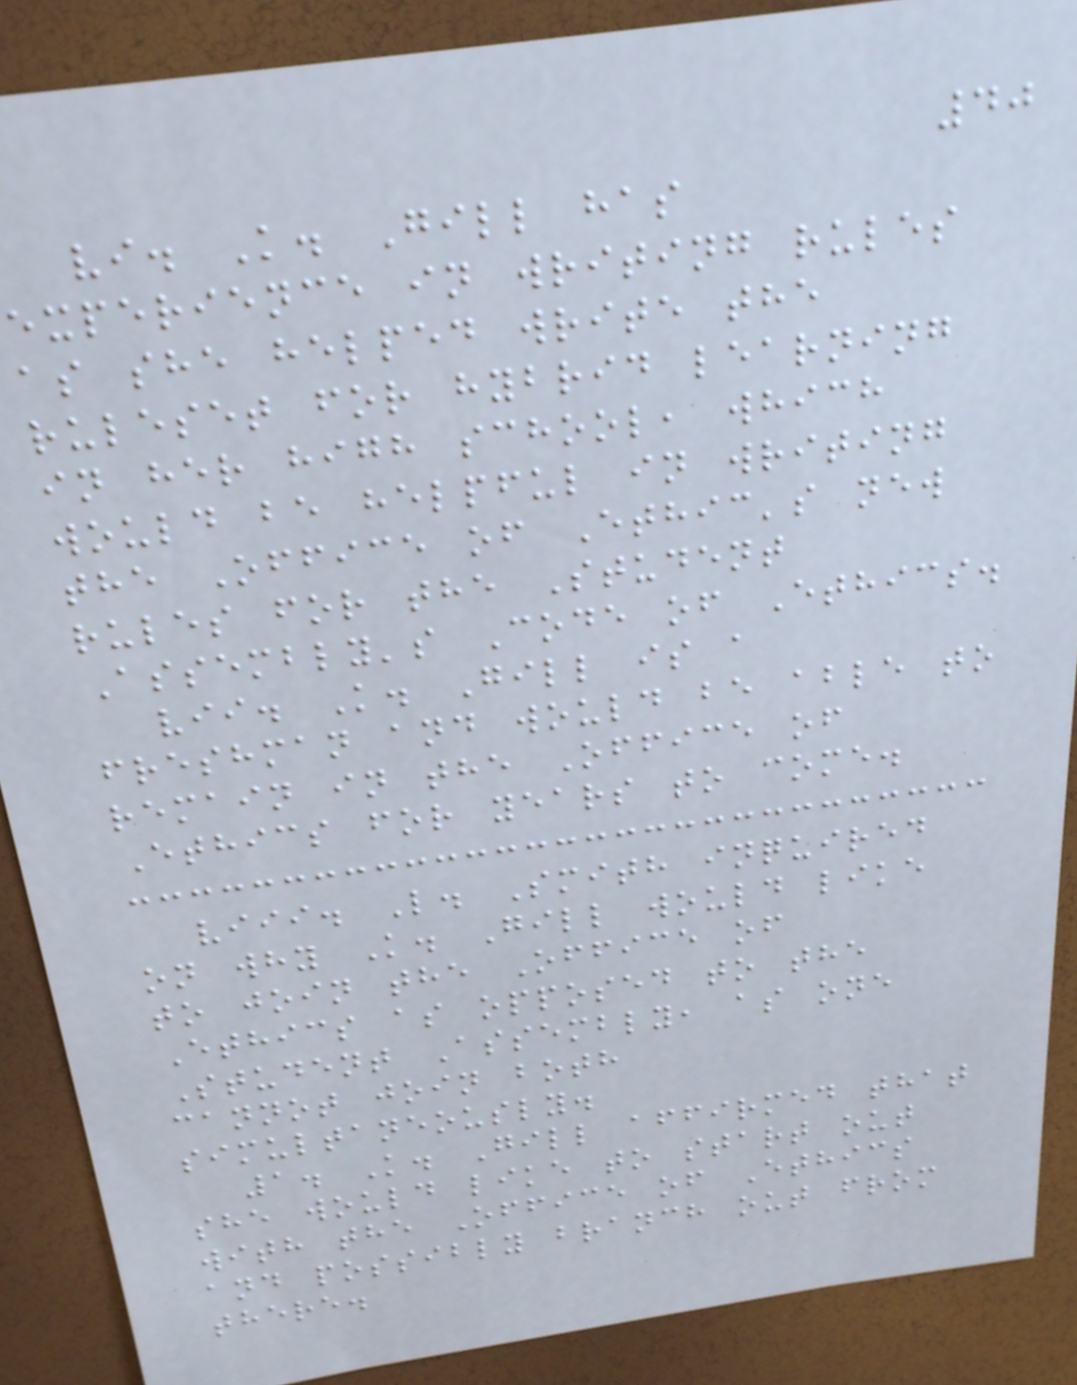40
vi. K. Gill has
experience in writing rules
as she helped write the
ruleset for hybrid learning
in her high school, which
would be helpful in writing
the Office of Ethic's new
rules for the Student
Assembly's Code of Ethics.
vii. K. Gill is a
freshman and would be able to
remain in the Office of
Ethics for years to come.
viii. L. Smith inquired
on why K. Gill would like
to join the Office of
Ethics as opposed to the
Student Assembly, as one
cannot join both
simultaneously.
1. K. Gill affirmed that
she would like to start out
with the Office of Ethics
and possibly branch out from
there.
